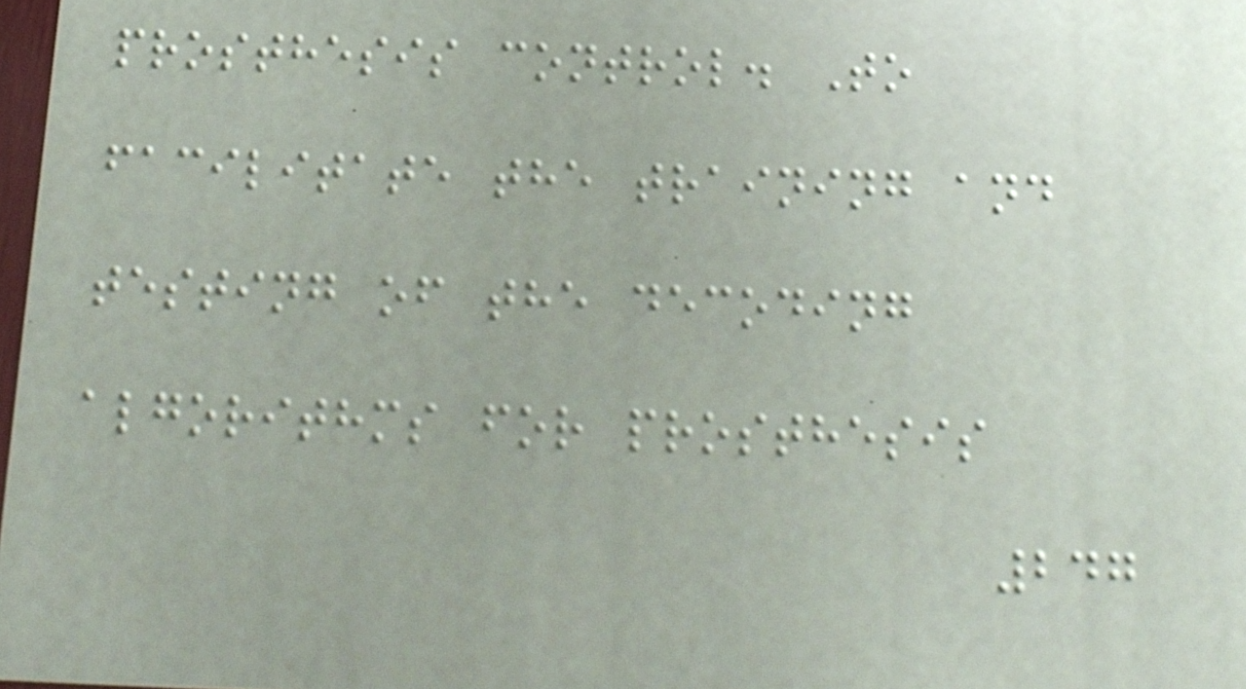prosthesis control. To
facilitate the training and
testing of the decoding
algorithms for prosthesis
247
